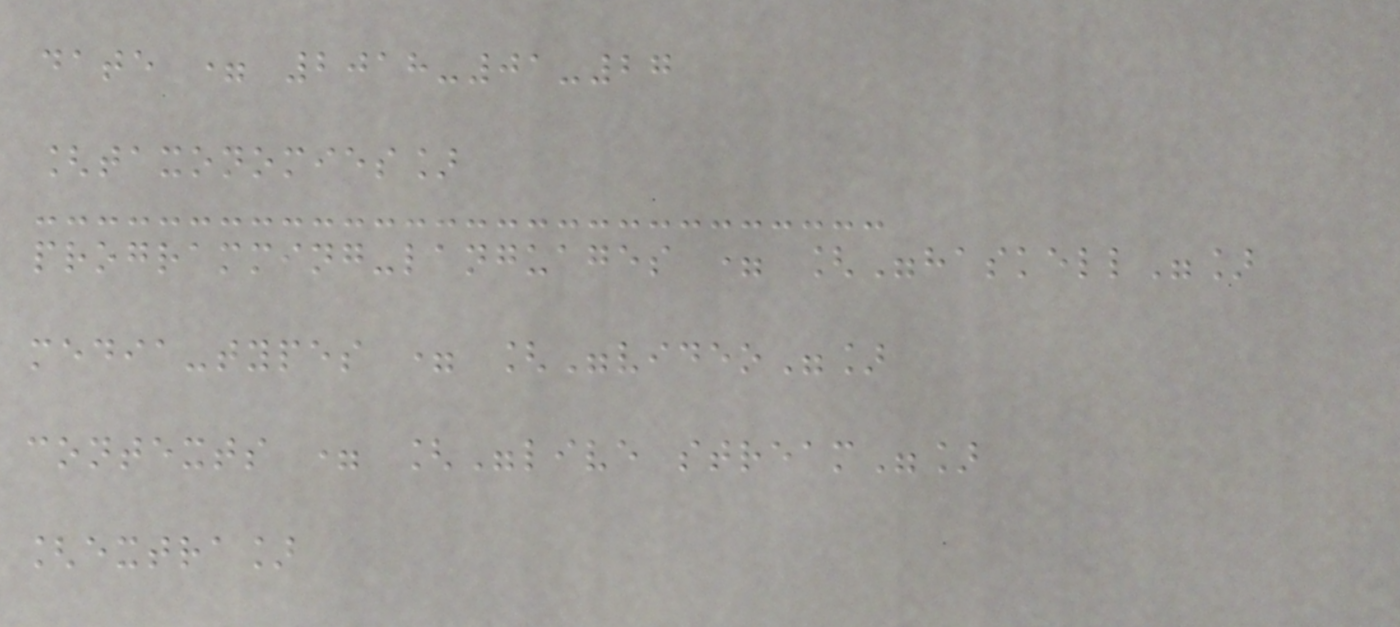date = 2018-01-27
[taxonomies]
programming-languages = ["haskell"]
media-types = ["video"]
contexts = ["live stream"]
[extra]
